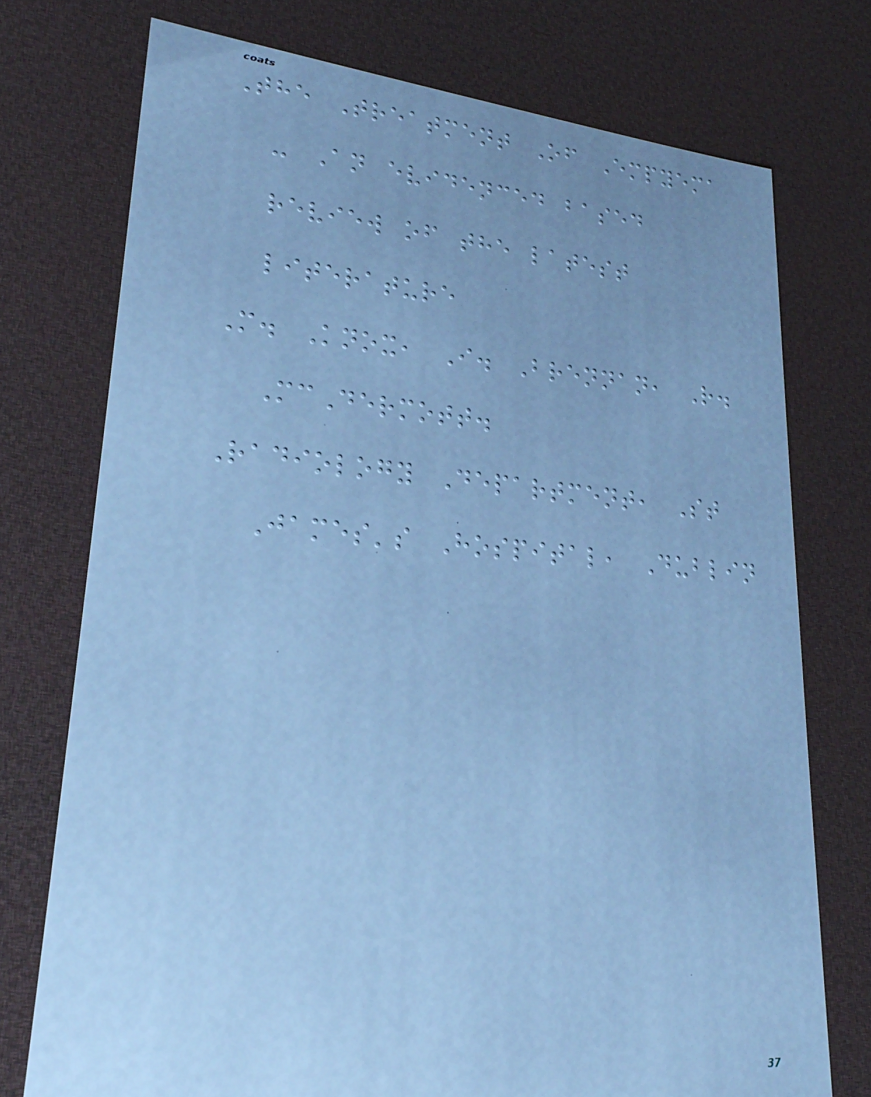The Treatment Of Empyema
- An evidenced based
review of the latest
literature
M. Knox, I. Brennan, R.
McDermott.
Radiology Department, St
James's Hospital, Dublin
